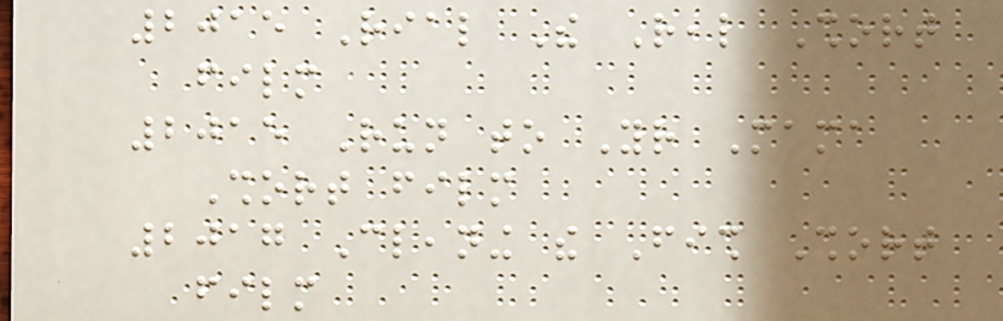2015 Rial The Real Short
film
2015 Run to Your Mama
Short film
2017 Cleaning the Fish Short
film
